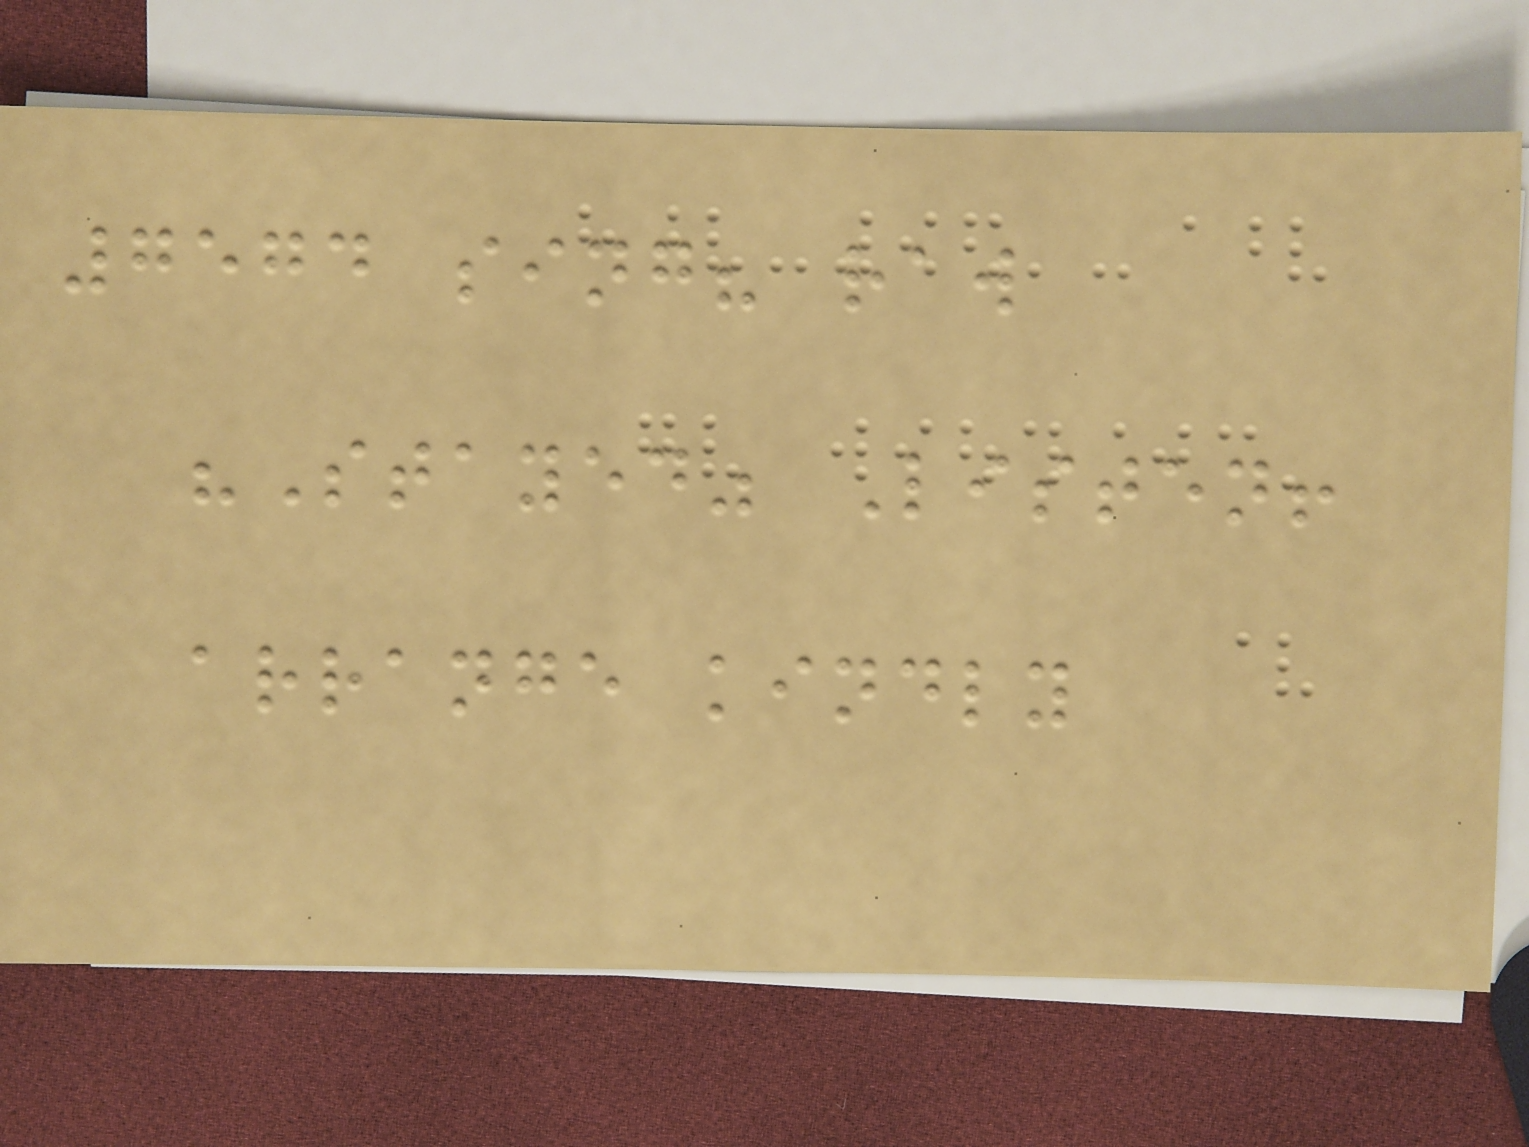7574 sing? raw
"Stayed" Listen!
arrange kindly
